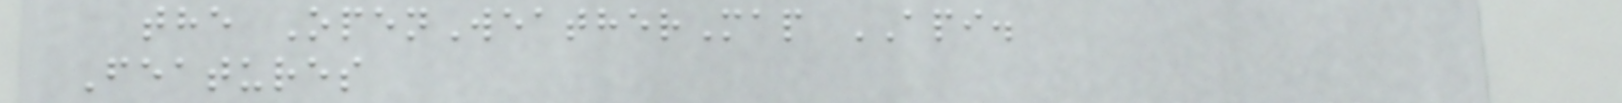the OpenWeatherMap API.
Features
